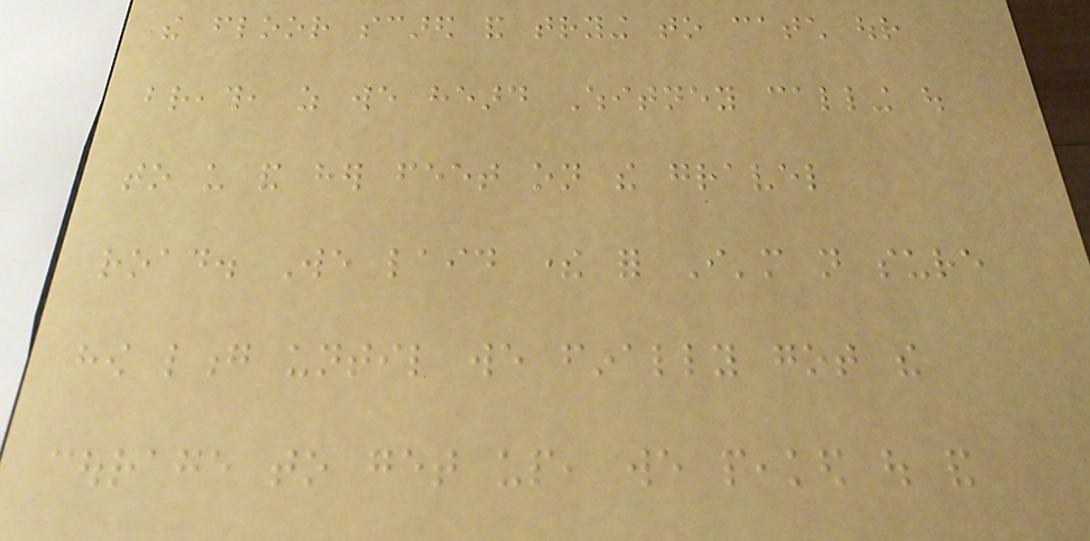the floor scared and trying to catch our
breath, as we heard Whitney calling out
to us and her feet on the gravel
road. We laid there for I'm not sure
how long until we finally got the
courage to get up, we peaked out and
